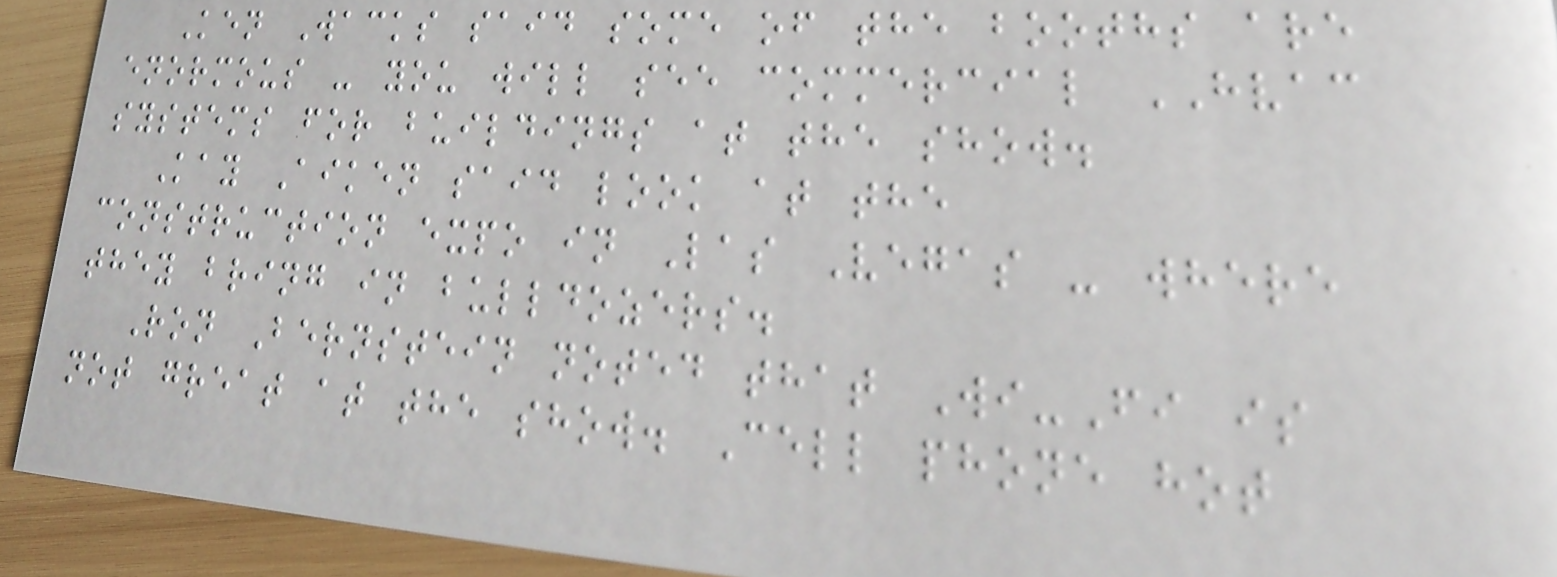Ken Wacks said some of the booths are
enormous - you will see commercial HVAC
systems for buildings at the show.
Kay Aiken said look at the
construction expo in Las Vegas - where
they bring in bulldozers.
Ron Bernstein noted that Wi-Fi is
not great at the show. Cell phone hot
